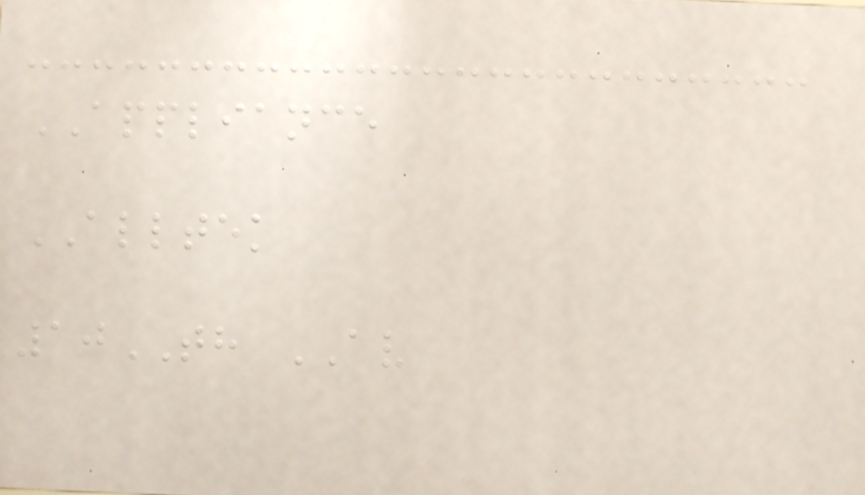APPLIANCE
ALLTEK
10TH AV
